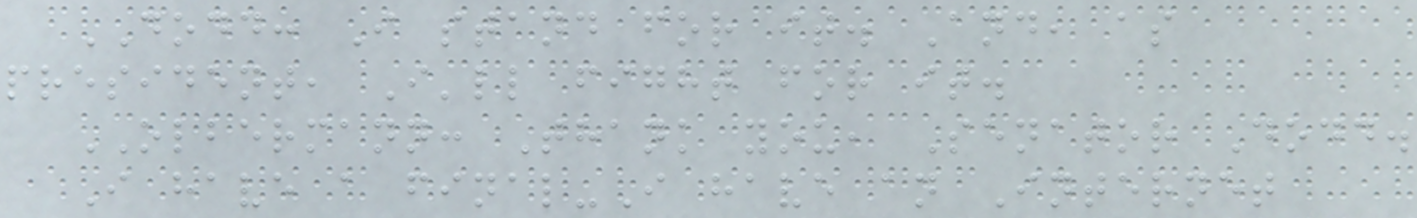DODD: I stand for it. And, as
president, I'll fight for it.
OLBERMANN: Thank you, Senator Dodd.
I have a final-I have an Internet
